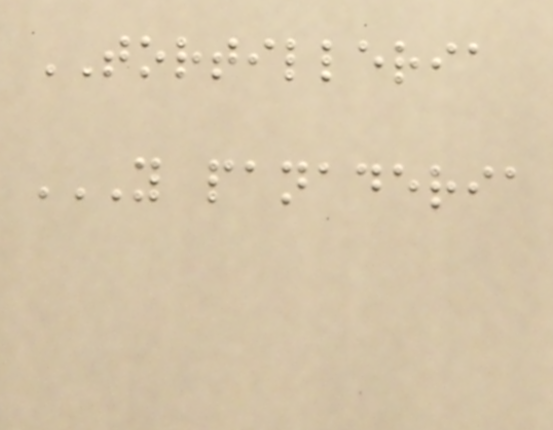TORTILLERIA
Y PANADERIA
